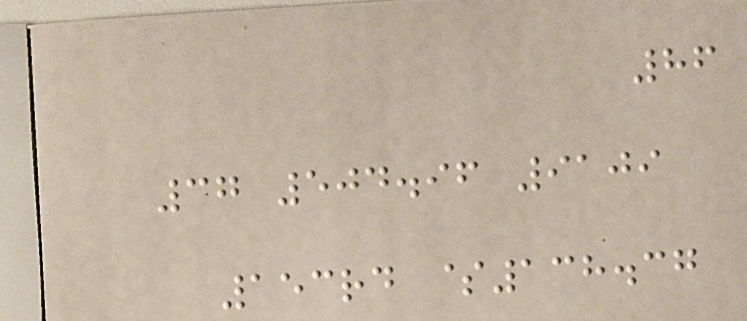86
37 504.96 9109
153rd $138.37
